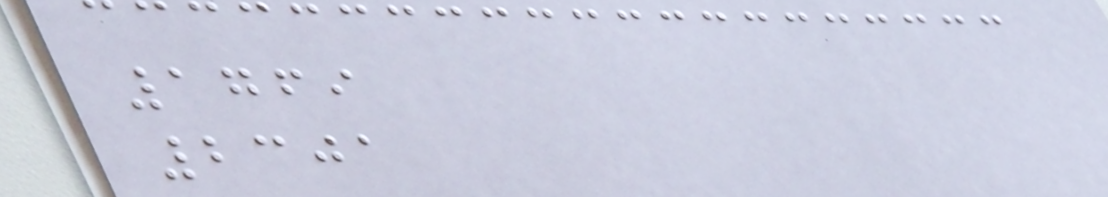1769
2301
